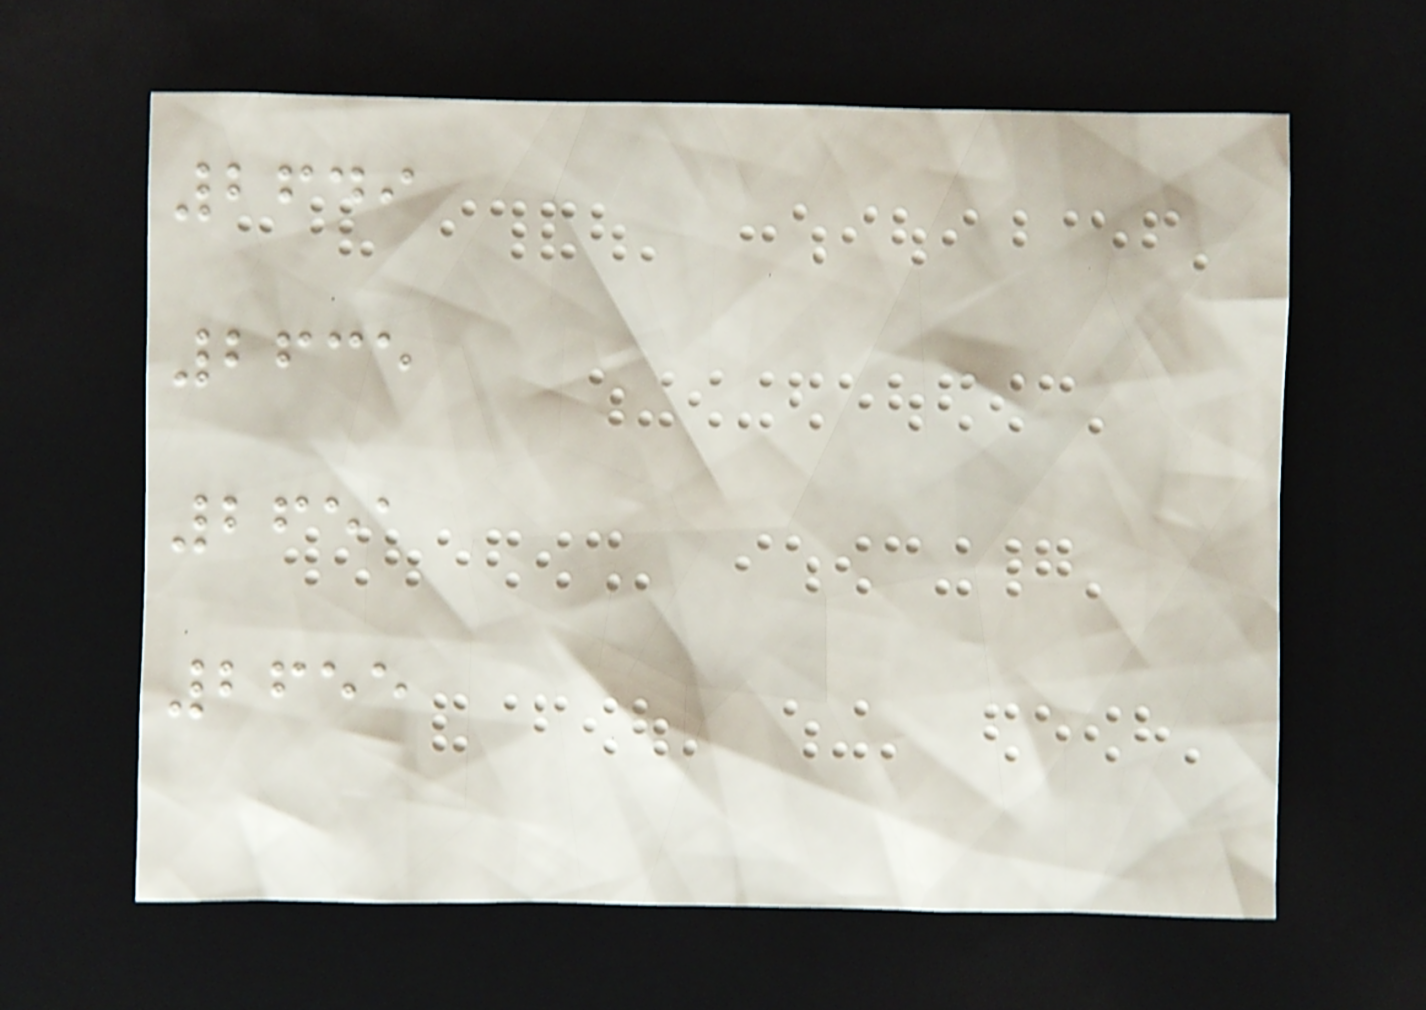2649
2635
2651
2655
